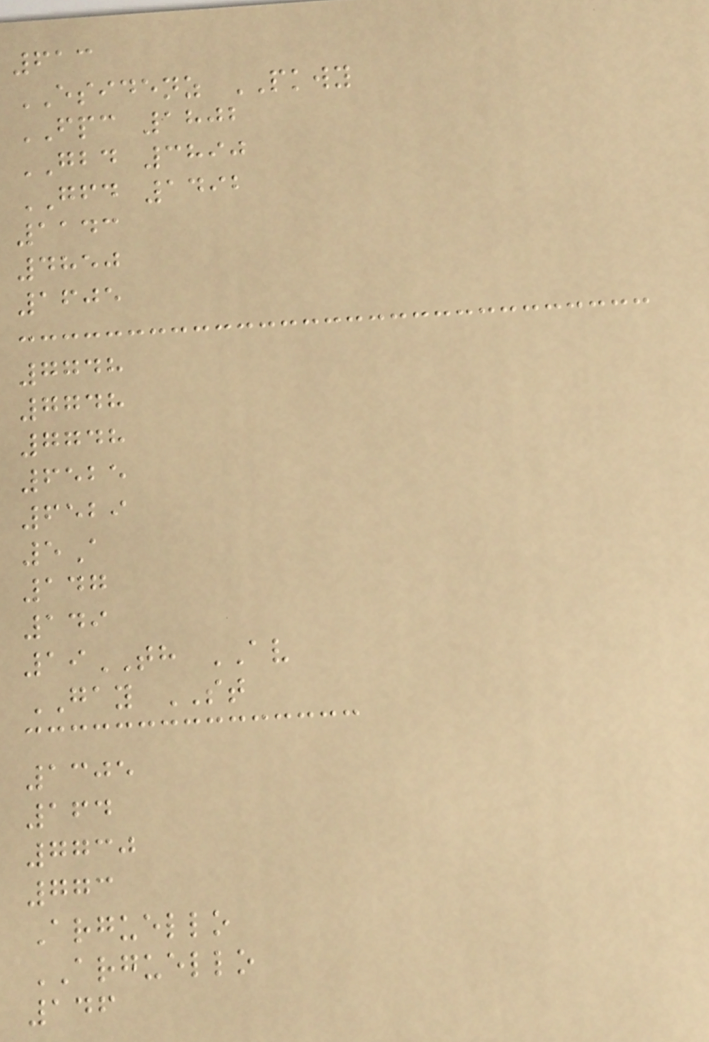613
ESIDENZ PKWY
FPC 1802
GBD 3890
GFD 1492
1143
4850
1605
7748
7748
7748
6525
6529
5A
147
149
19TH AV
GAY ST
1305
164
7730
773
Arguello
ARGUELLO
146
